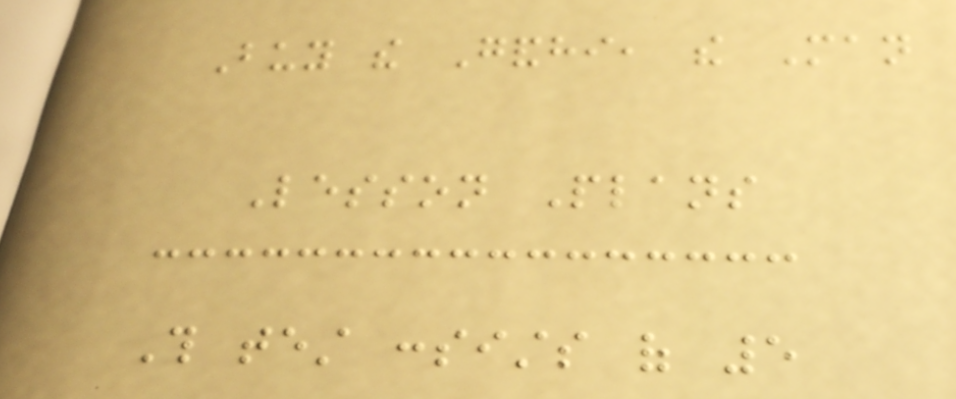Buy the Gandhi, the Man
Lesson Plans
This test consists of 5
